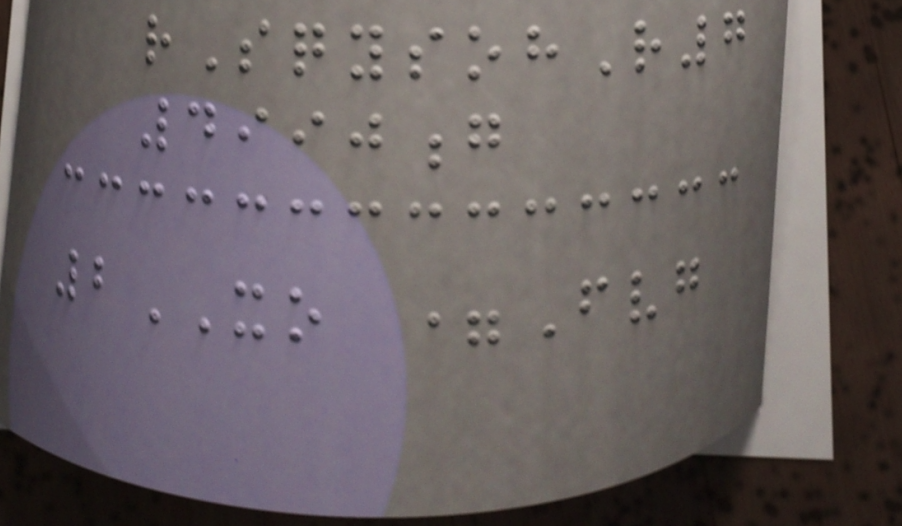rSqysohR7
4990g
2XO =Fvg
